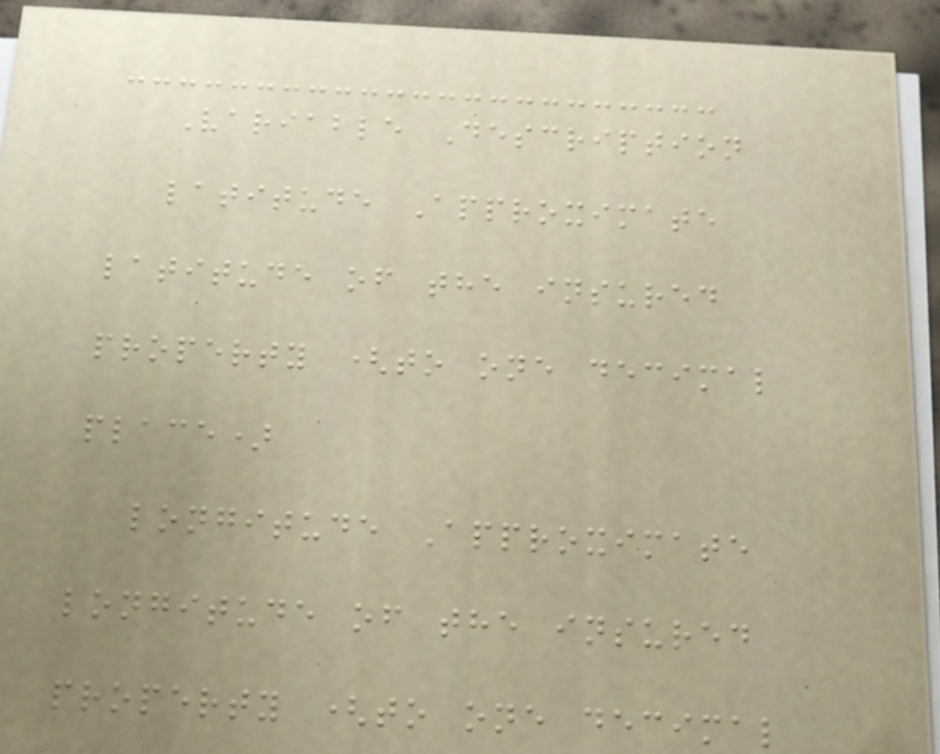Variable Description
latitude Approximate
latitude of the insured
property (to one decimal
place)
longitude Approximate
longitude of the insured
property (to one decimal
